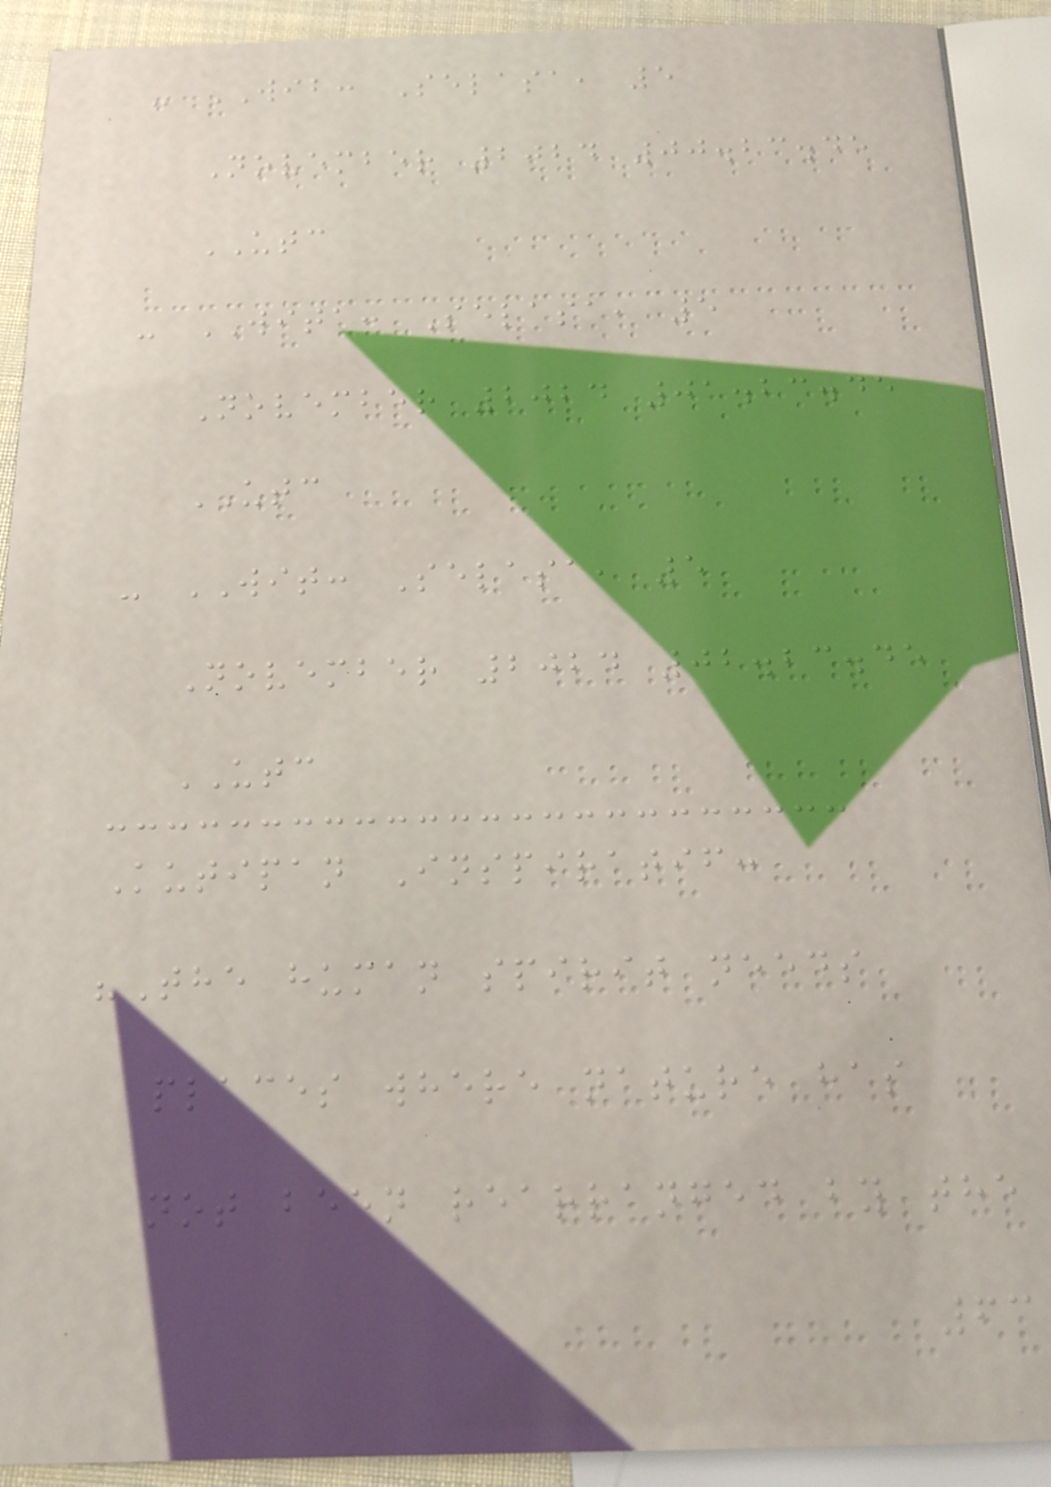- WIB: Selasa, 5
November 2024 00.23.45
UTC
- WITA: Selasa, 5
November 2024 01.23.45
UTC
- WIT: Selasa, 5
November 2024 02.23.45
UTC
Kutipan Inspiratif:
"The human spirit needs
places where nature has
not been rearranged by the
63
